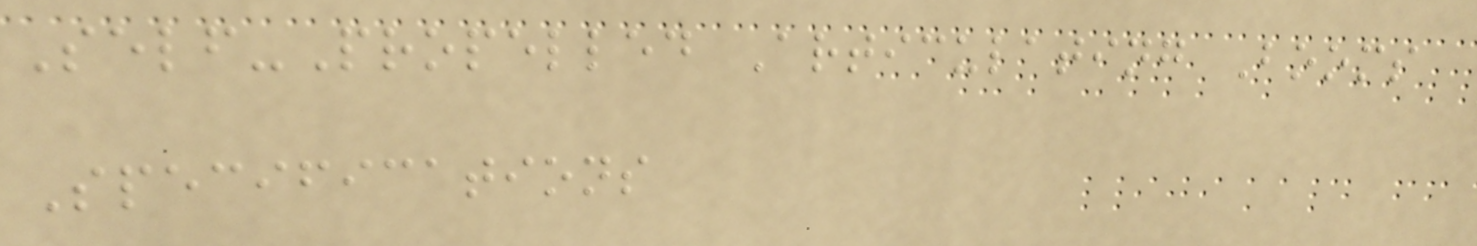Self-Propelled Articulating Booms
Specifications
